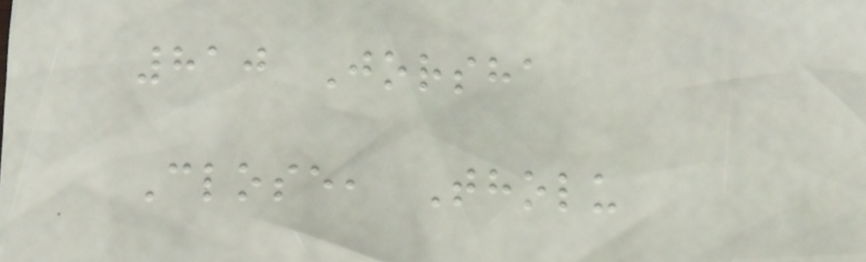810 Jorsha
Close, Tholu
